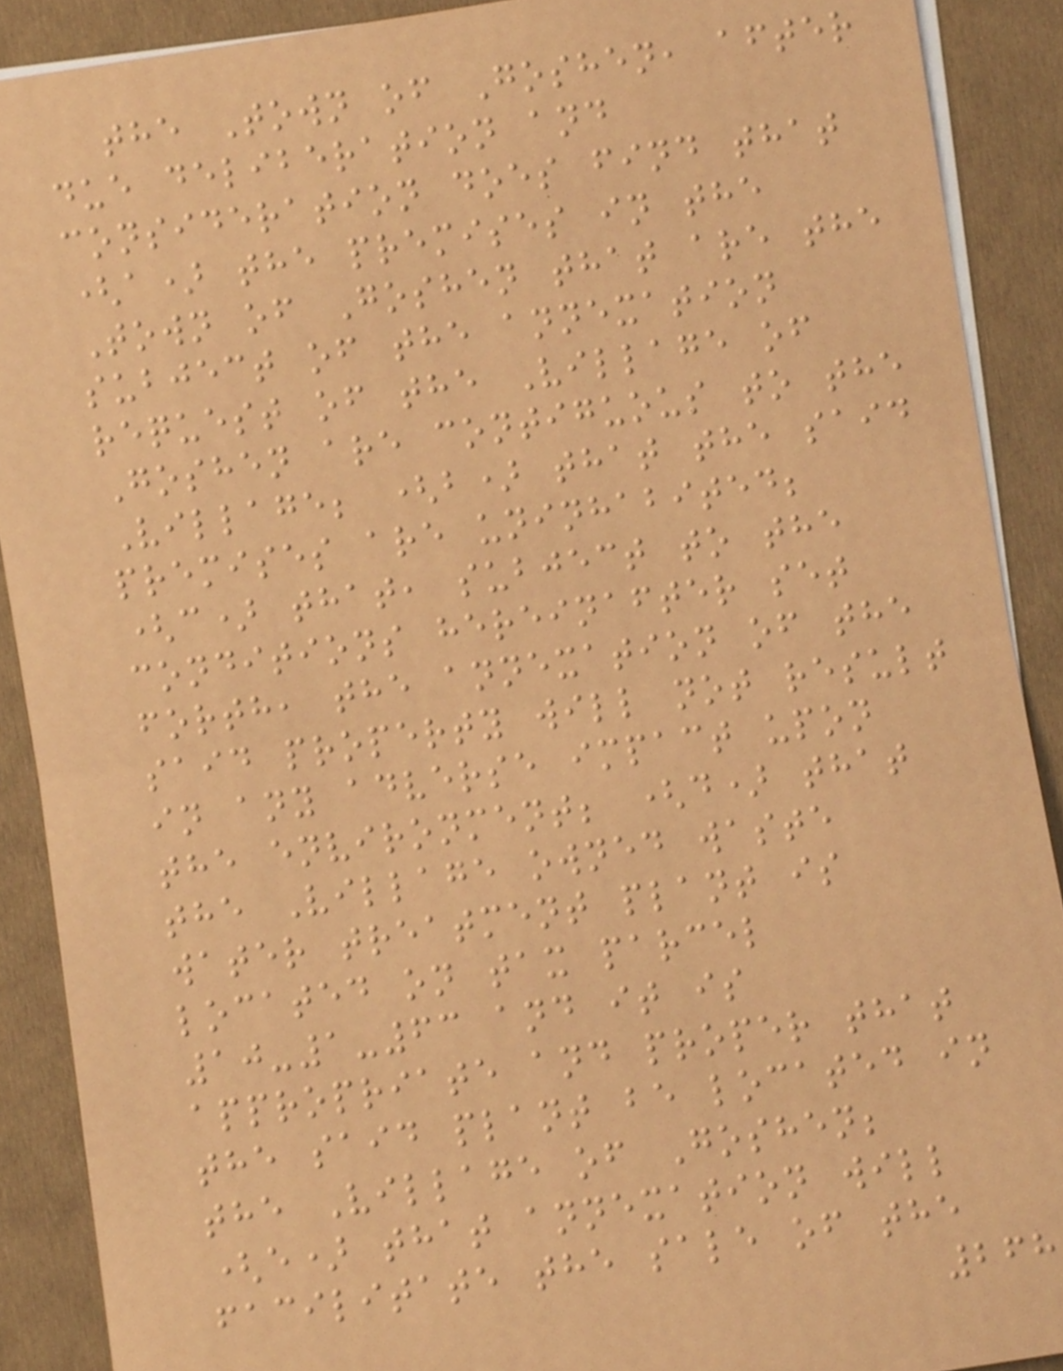the Town of Goshen, after
due deliberation and
consideration does find that
(a) the premises in the
Town of Goshen that are the
subject of the annexation
request of the Village of
Goshen are contiguous to the
Village; (b) that the said
premises are uninhabited;
(c) that, subject to the
conditions hereinafter set
forth, the annexation of the
said property will not result
in any adverse impact upon
the environment; (d) that
the Village owned waste
water treatment plant is
located on tax parcel
10-1-63 and it is
appropriate and proper that
the said plant be located in
the Village of Goshen;
(e) that annexation will
facilitate the sale of the
268
